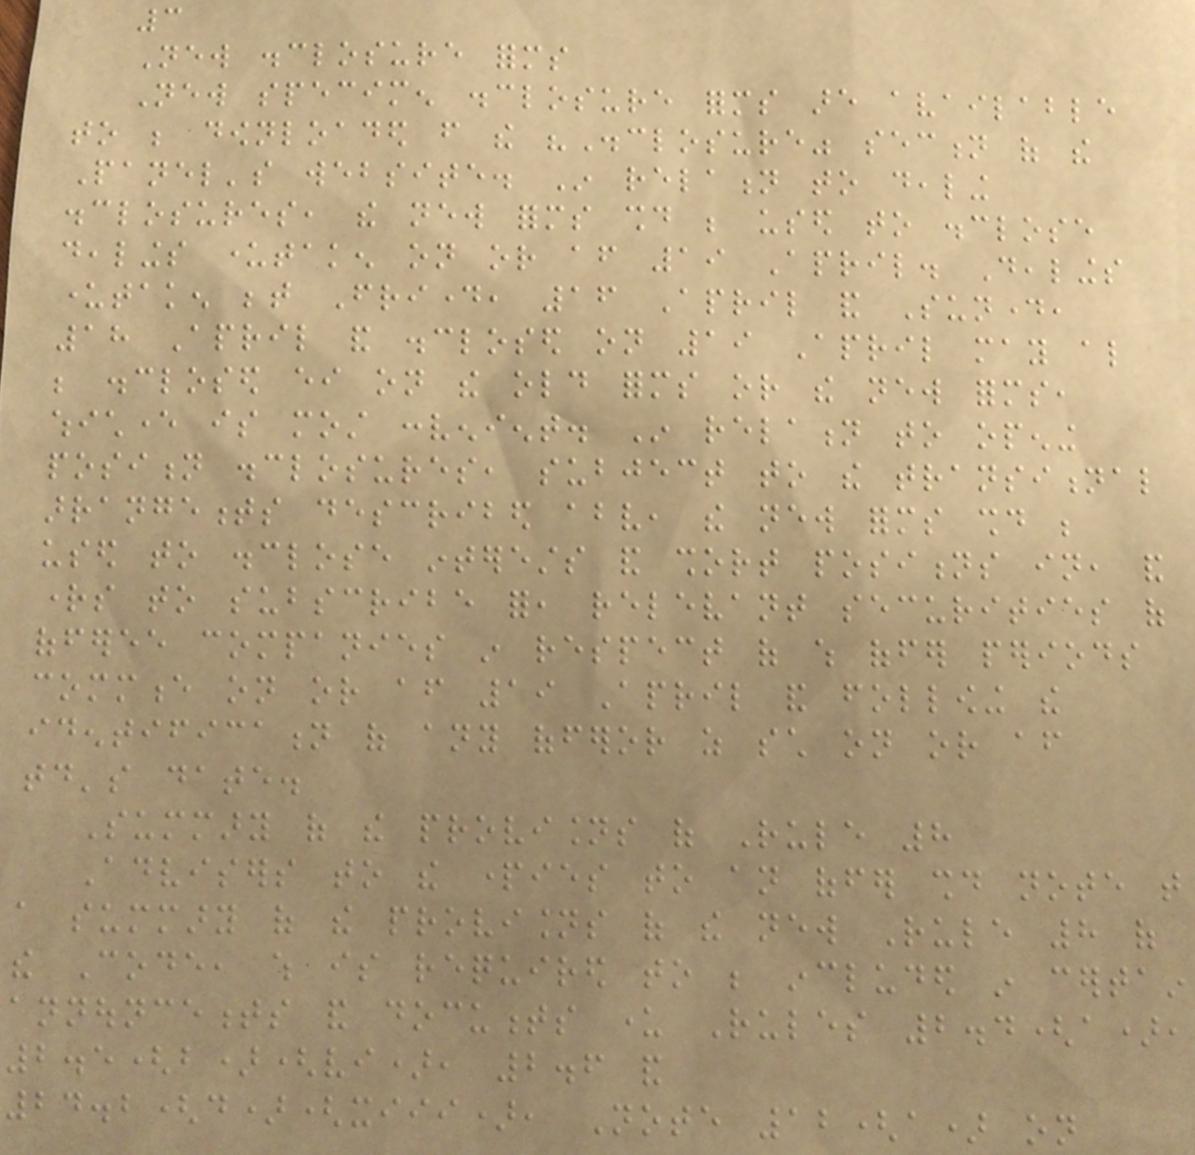3
New disclosure forms
New specimen disclosure forms are available
to be downloaded from the "Disclosure" section of the
Panel's website. In relation to dealing
disclosures, the new forms should be used to disclose
dealings undertaken on or after 19 April. Dealings
undertaken between Friday, 16 April and Sunday,
18 April and disclosed on 19 April may also
be disclosed either on the old forms or the new forms,
whichever is most convenient. In relation to opening
position disclosures, subject to the transitional
arrangements described above, the new forms should be
used to disclose interests and short positions in, and
rights to subscribe for, relevant securities of
offeree companies in respect of which offer periods
commence on or after 19 April and following the
identification of any offeror as such on or after
today's date.
Summary of the provisions of Rule 8
Advisers to the parties to an offer should note that
a summary of the provisions of the new Rule 8 of
the Code, which is required to be included in certain
announcements and documents under Rules 2.4(a),
2.5(b)(vi), 2.6 and
24.2(d)(xiii), Note 12(a) on
